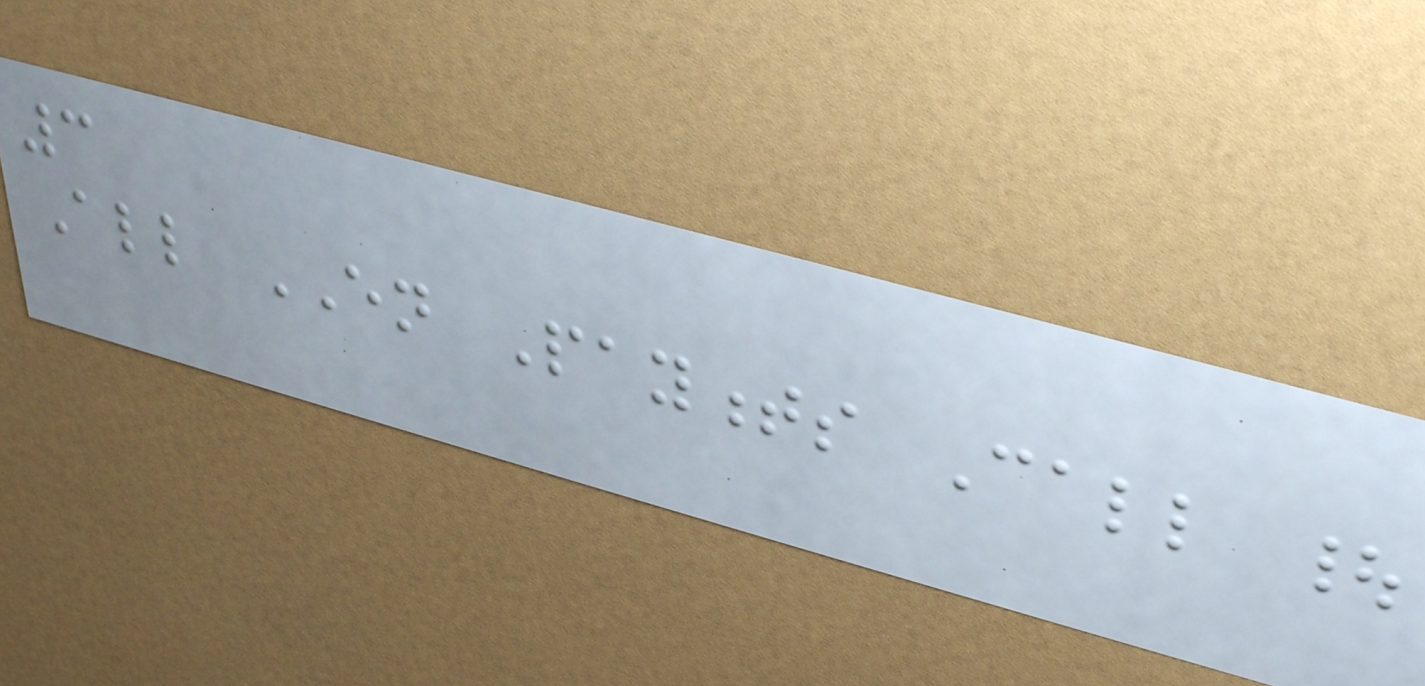3
All EN Payments Call |
